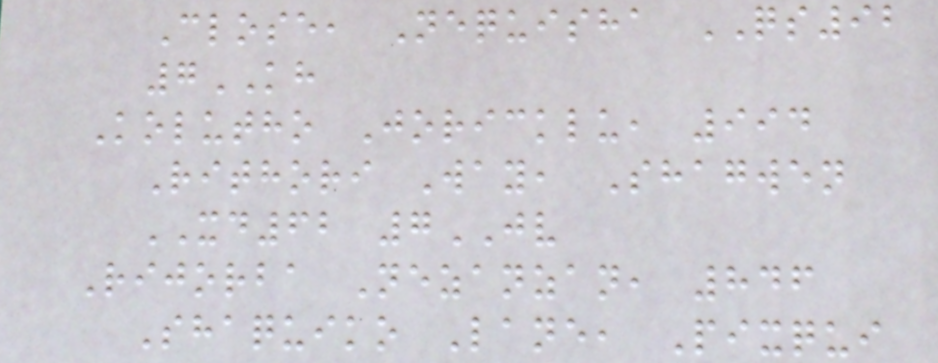Close, Nequisha QS92
7KH
Kolutho Joricklu, 994
Rithori Way, Shagwen
XD62 7JV
Rijorba Nezanzan, 846
Shaquiko Lane, Pixqui
